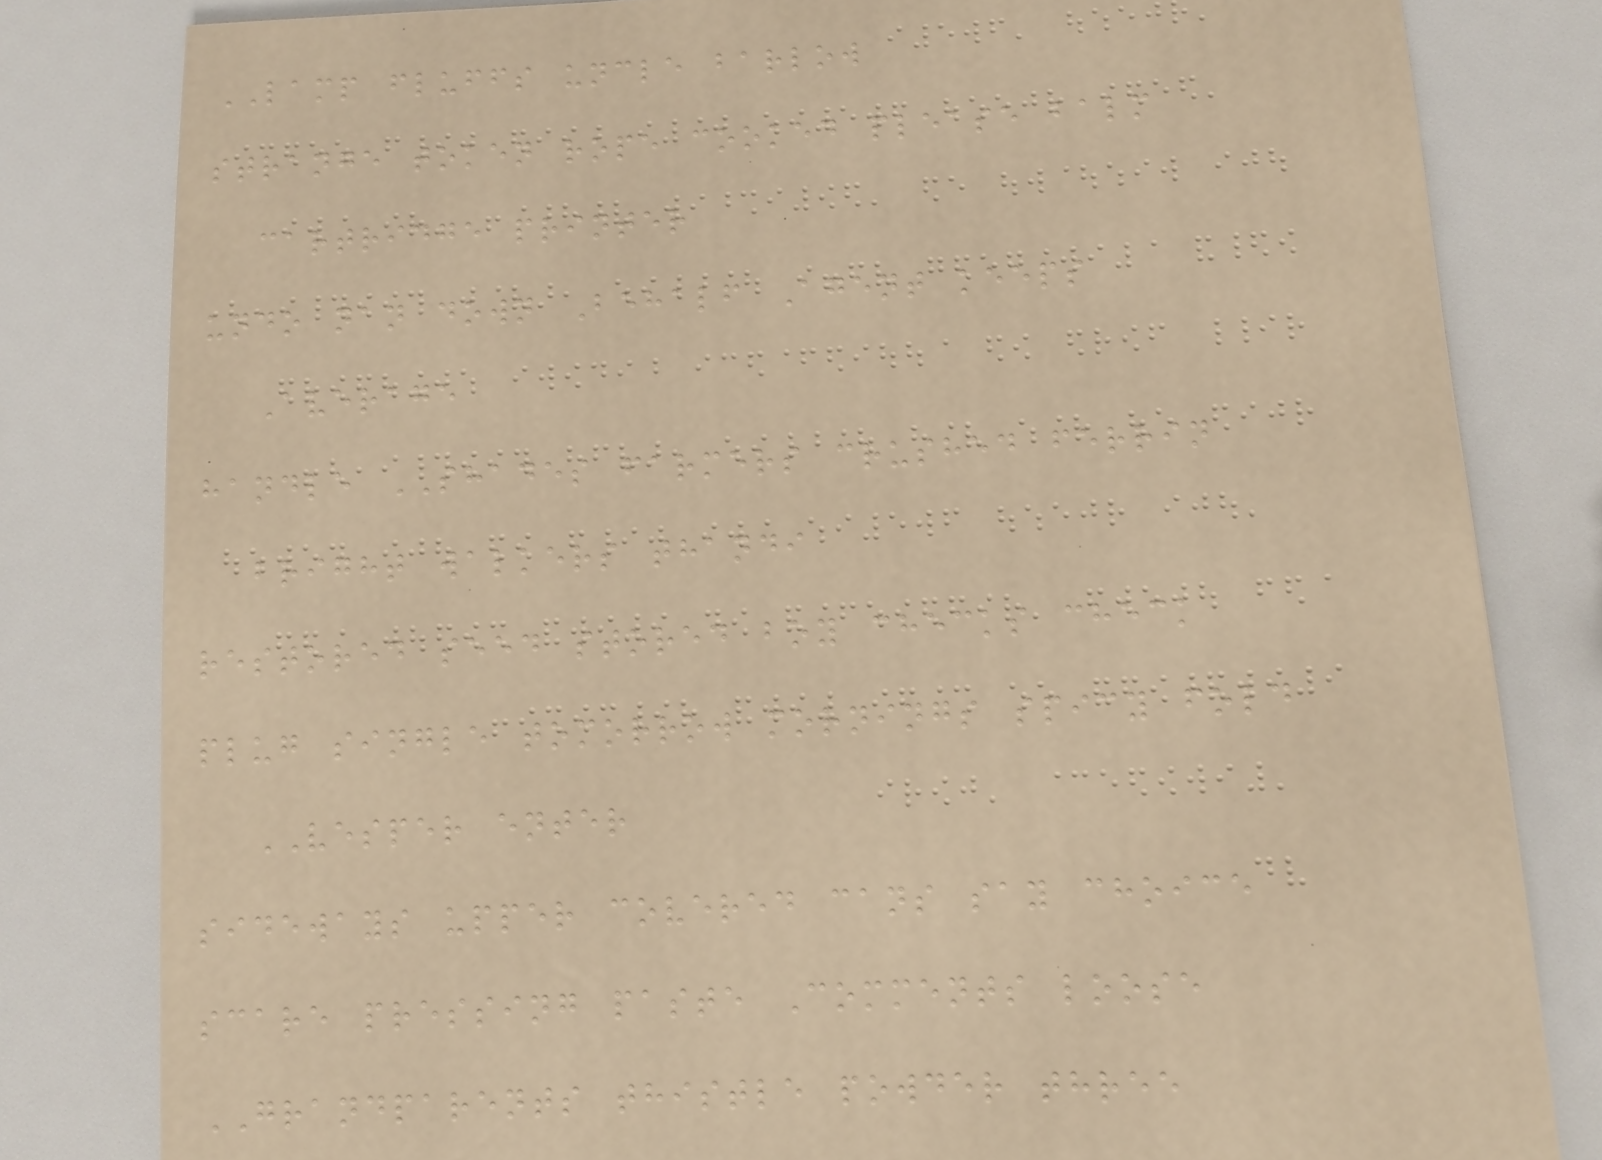LAMP fluffs uncle barlow
strange token rope cooked please balm
cartridge printer
undo nan down Behalf Agent keeps
Average
handle SHADES farmers crushed ferrin
bright walkers thandi
restored seed stored boy checks check
plug single tomorrow mornings spicy fold
VESPER enter
sideways upper covered cans say choice
scare pressing paste Comments loose
GRANDPARENTS thistle powder three
